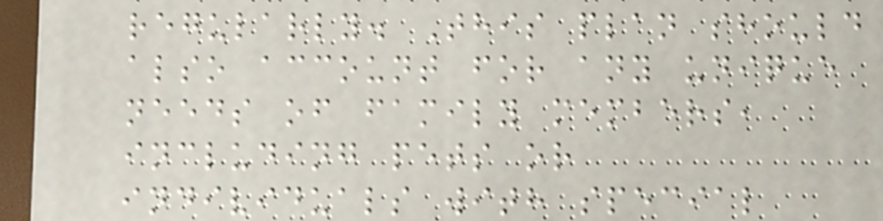regularly. This plan should
also account for any unique
needs of family members,
including pets or
individuals with special
